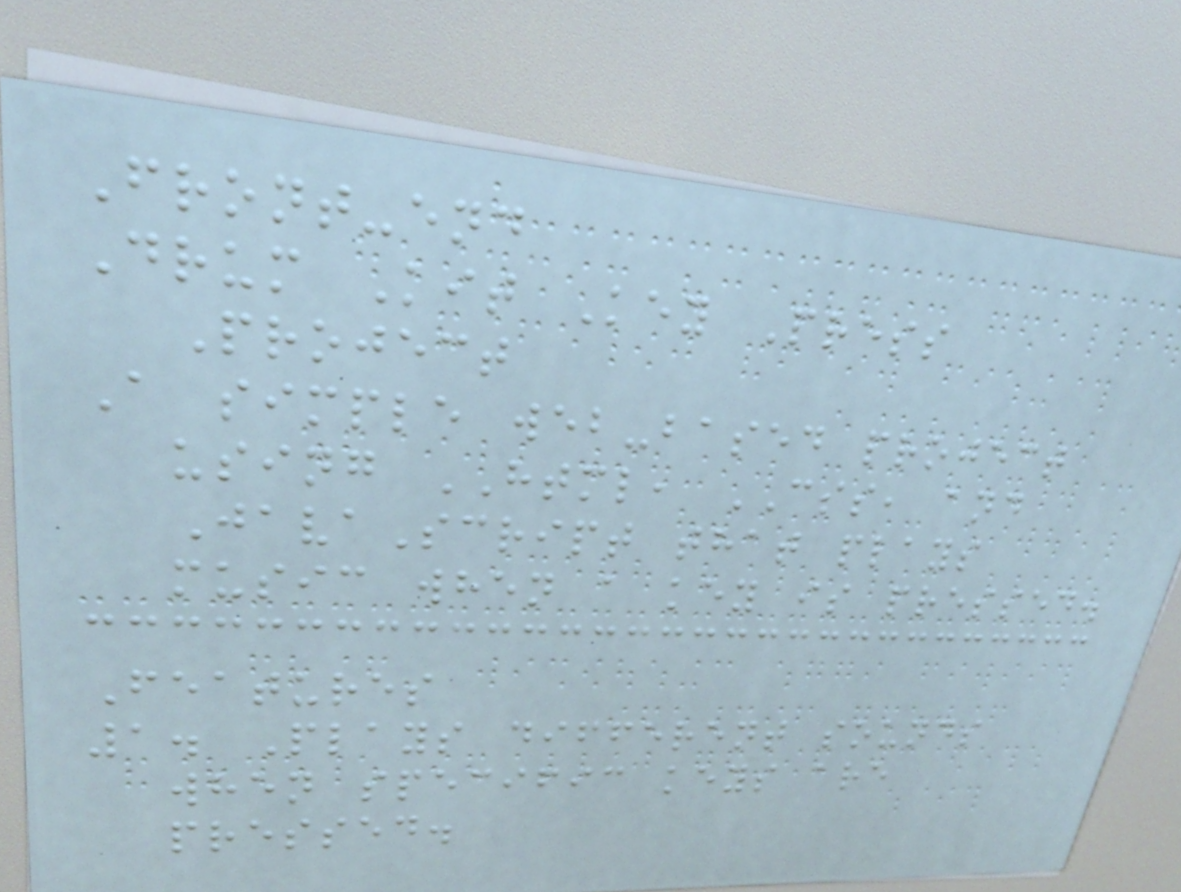Front-end
Drum Kit Key Press
Project
A simple web-based project
using HTML, CSS, and
JavaScript that plays
music when a key is pressed.
Features
1. Plays different sounds
when specific keys are
pressed.
